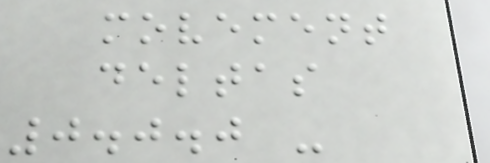movement
deltas
0.0.0 -
